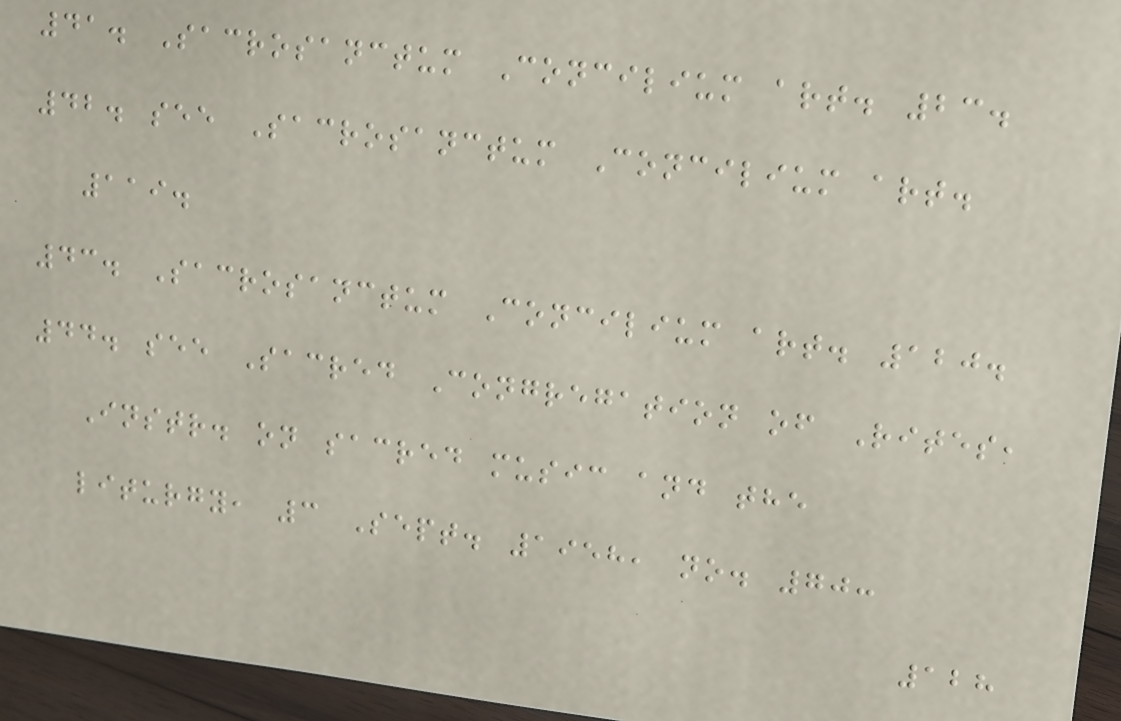41. Sacrosanctum Concilium art. 23.
42. see Sacrosanctum Concilium art.
119.
43. Sacrosanctum Concilium art. 120.
44. see Sacred Congregation of Rites,
Instr. on sacred music and the
liturgy, 3 Sept. 1958, no. 70:
128
